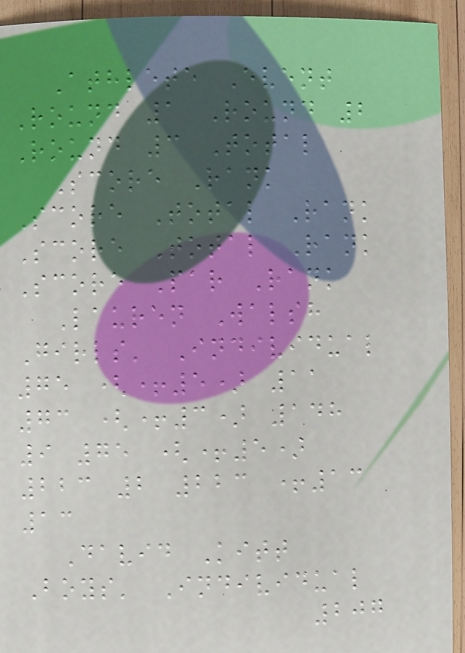Athlete Event
Round 1 Round 2
Round 3 Total
Score Rank
Score Total Rank
Score Total Rank
Score Par Rank
Lauren Walsh
Girls' Individual
75 (+5) 11
73 (+3) 148
9 75 (+5)
223 2 223 +13
13
David Kitt
Boys' Individual
207
